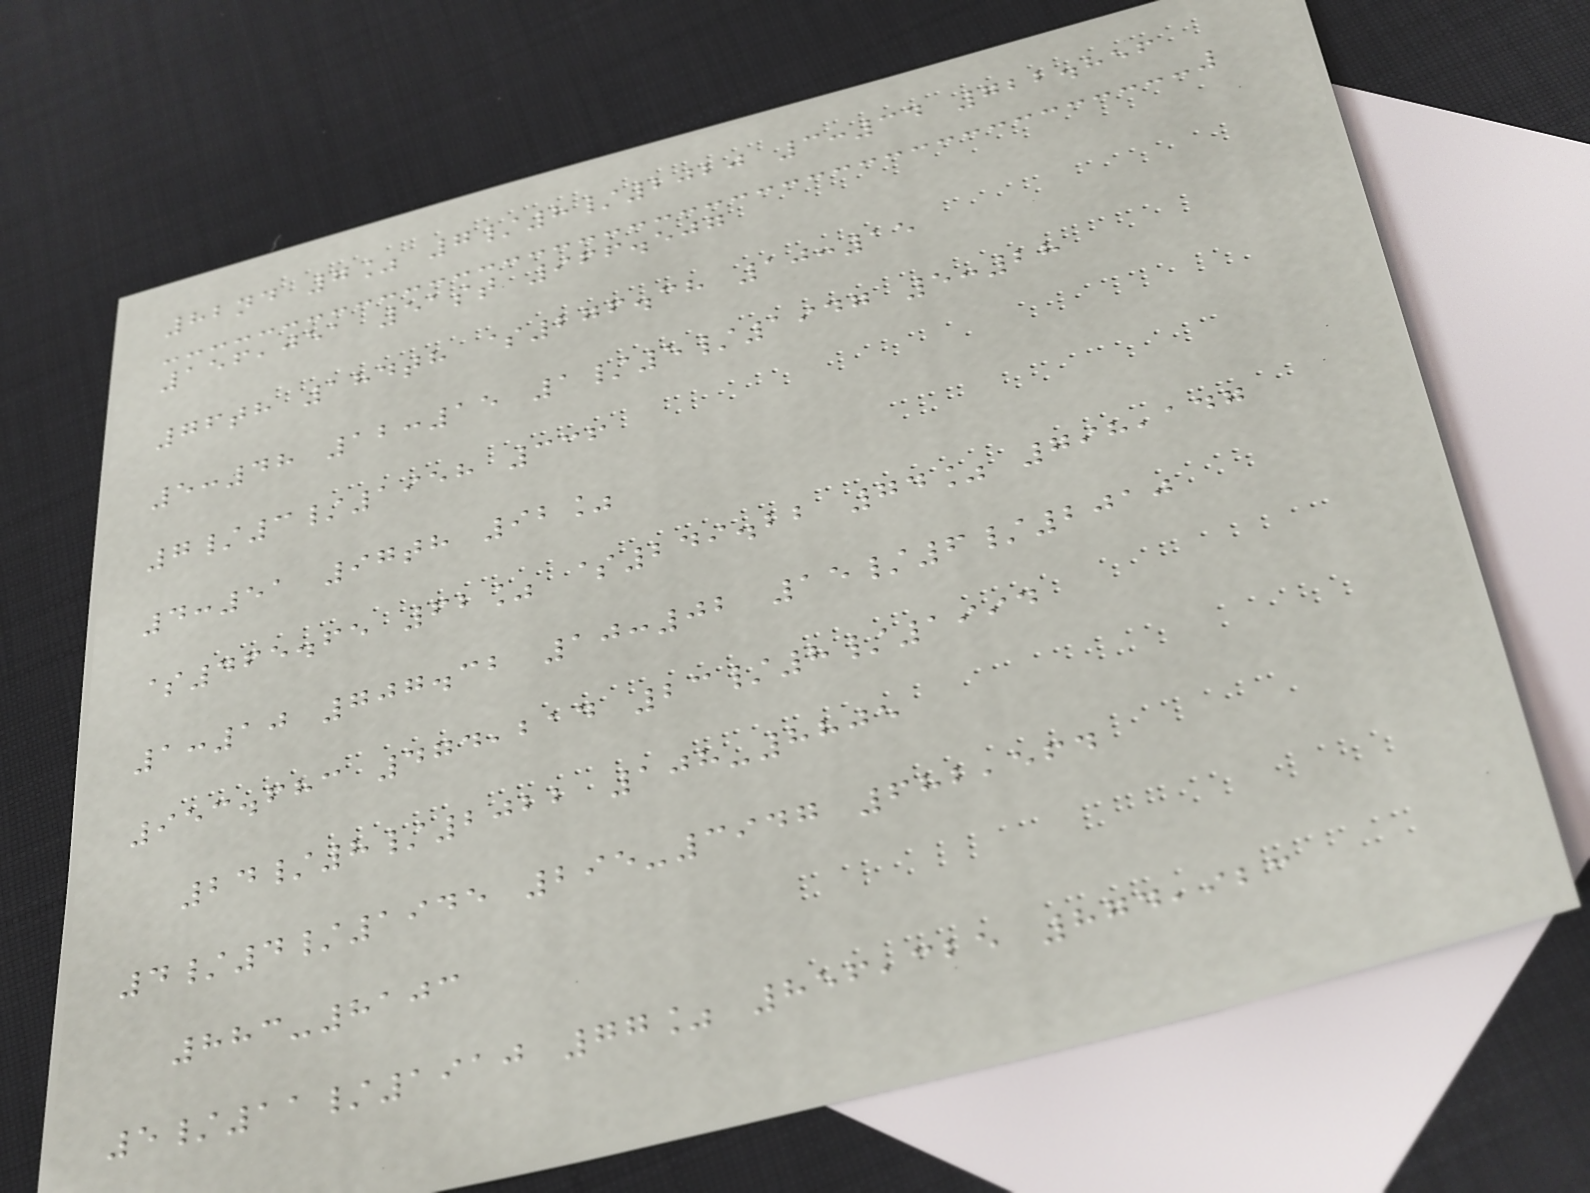82nd 7% 7/8/2020 3:34 722.856
156,051 51st 966.507
76th 184th $276.38 10:15
5:48 12:15 1/5/1947 5:28
7/3/1958 336
4:51 97th 92%
$465.65 62% $249.22 74% 798,147
1:10 707.32 10:02 15/6/2010
953.683 474,214 23/8/1994
24/8/2022 108-8805
4/4/1945 295-3947 682,564
883-8103
5/11/1910 77% 856,325 874,923
